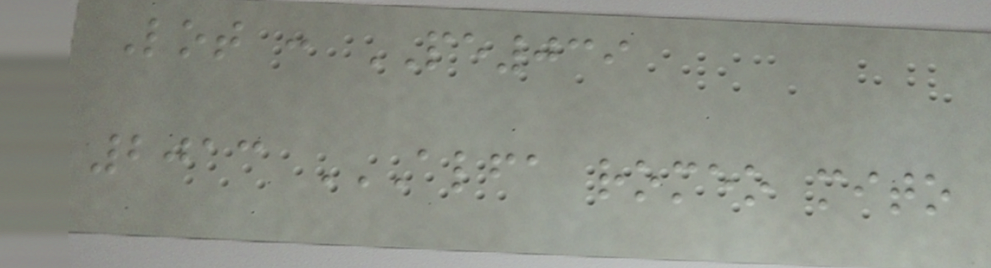Lot : PE039
2013 ALFA ROMEO MITO
